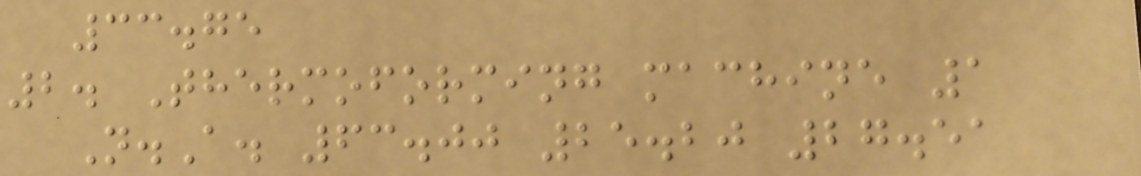33.75
2. Thermoforming machine 1
N.A. 63.00 25.20 27.51
